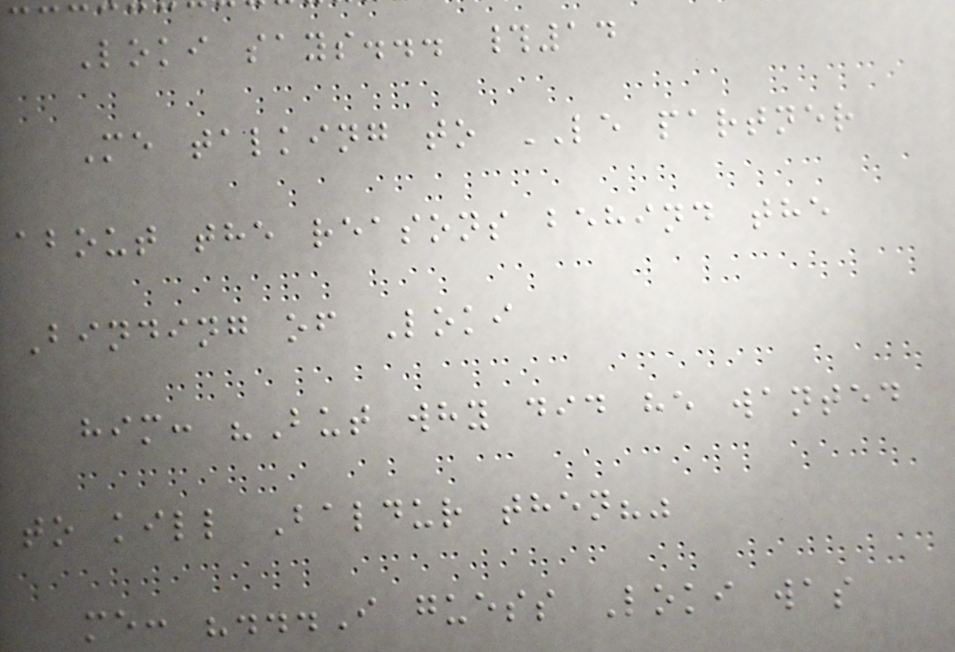Loki says... #14
Me talking to LE partner
about the reasons behind the
Binding of Loki
him: "But why did he wanted
to kill Baldur then?"
me: "...I guess Loki was
